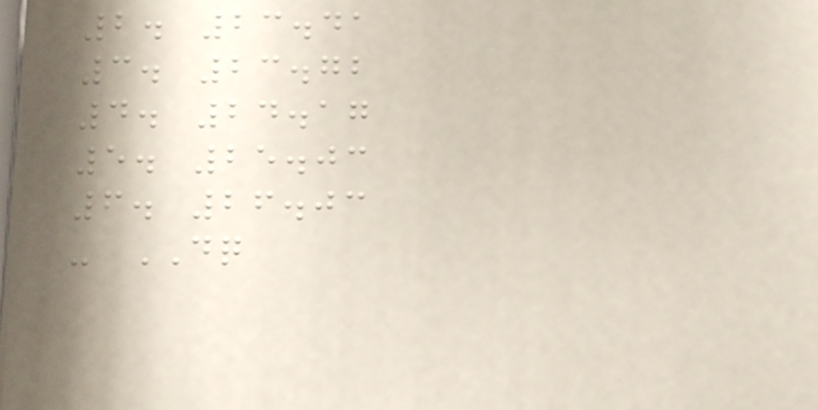2. 23.41
3. 23.72
4. 24.17
5. 25.03
6. 26.03
- DQ
